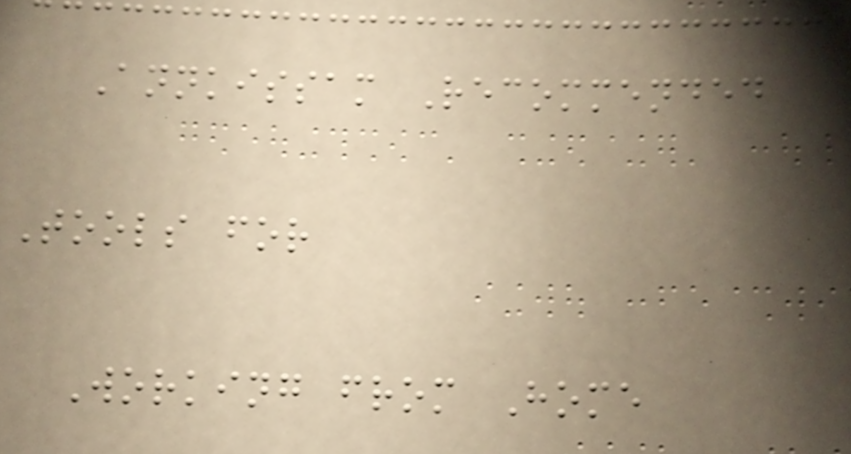Annkissam Recommended
Tools for
Working from Home
